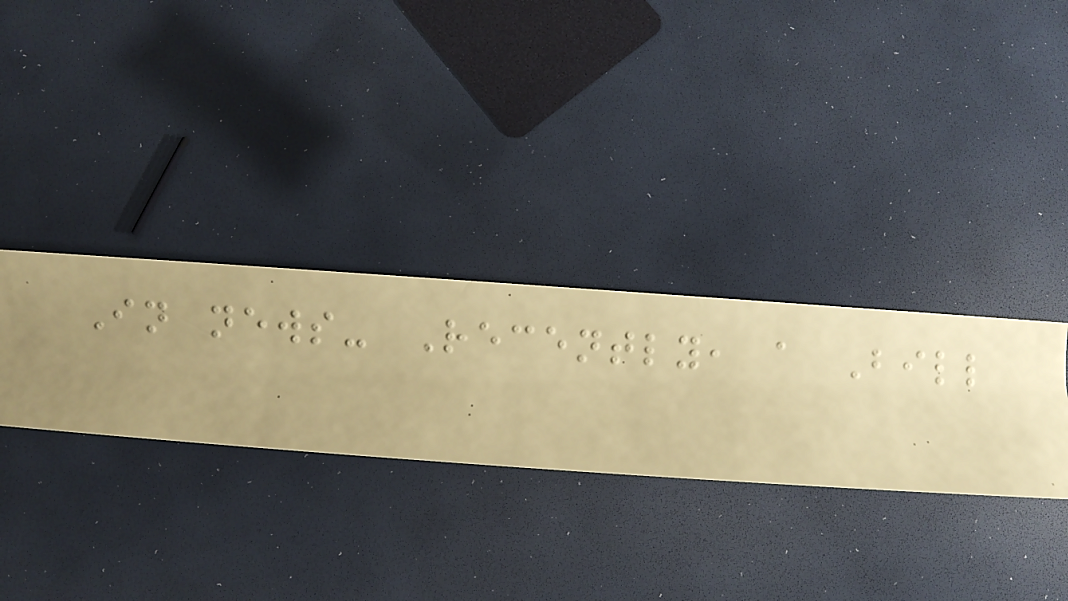In news- Recently, a Bill
